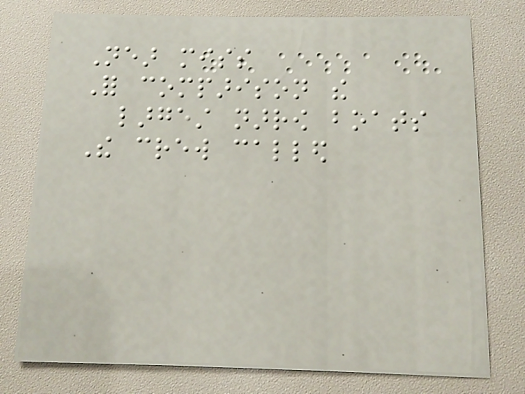Near miss
For comparison the
largest narrow boats
The crew called
